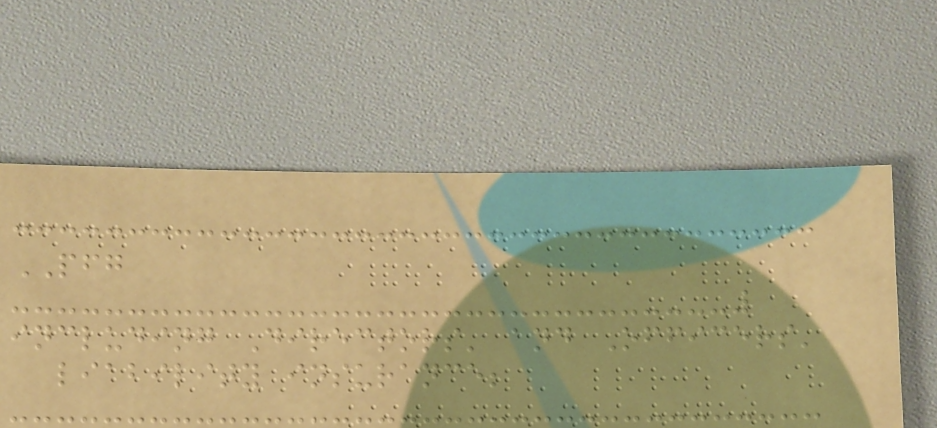PFG
including Directors' and Officers'
liability insurance;
